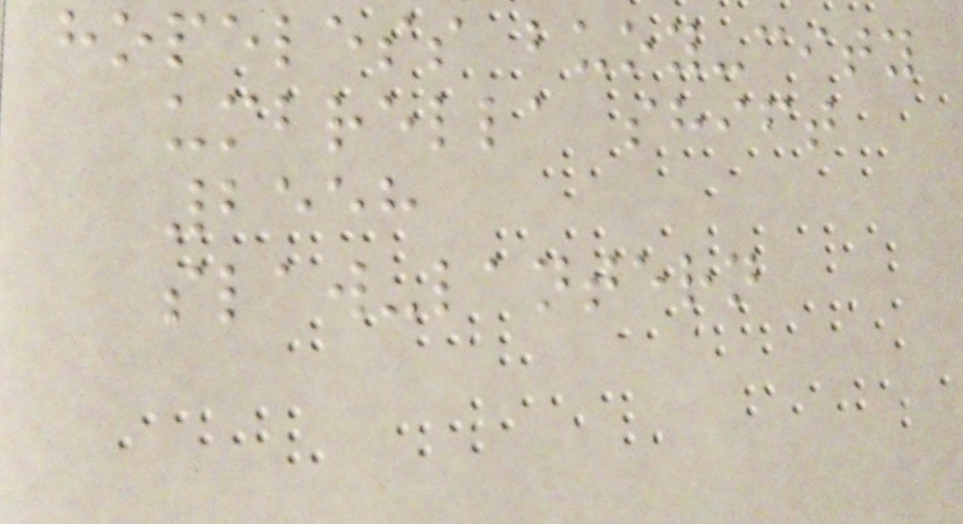hopeless buoy-city
umbrella shift
2558
slaw-lantern
